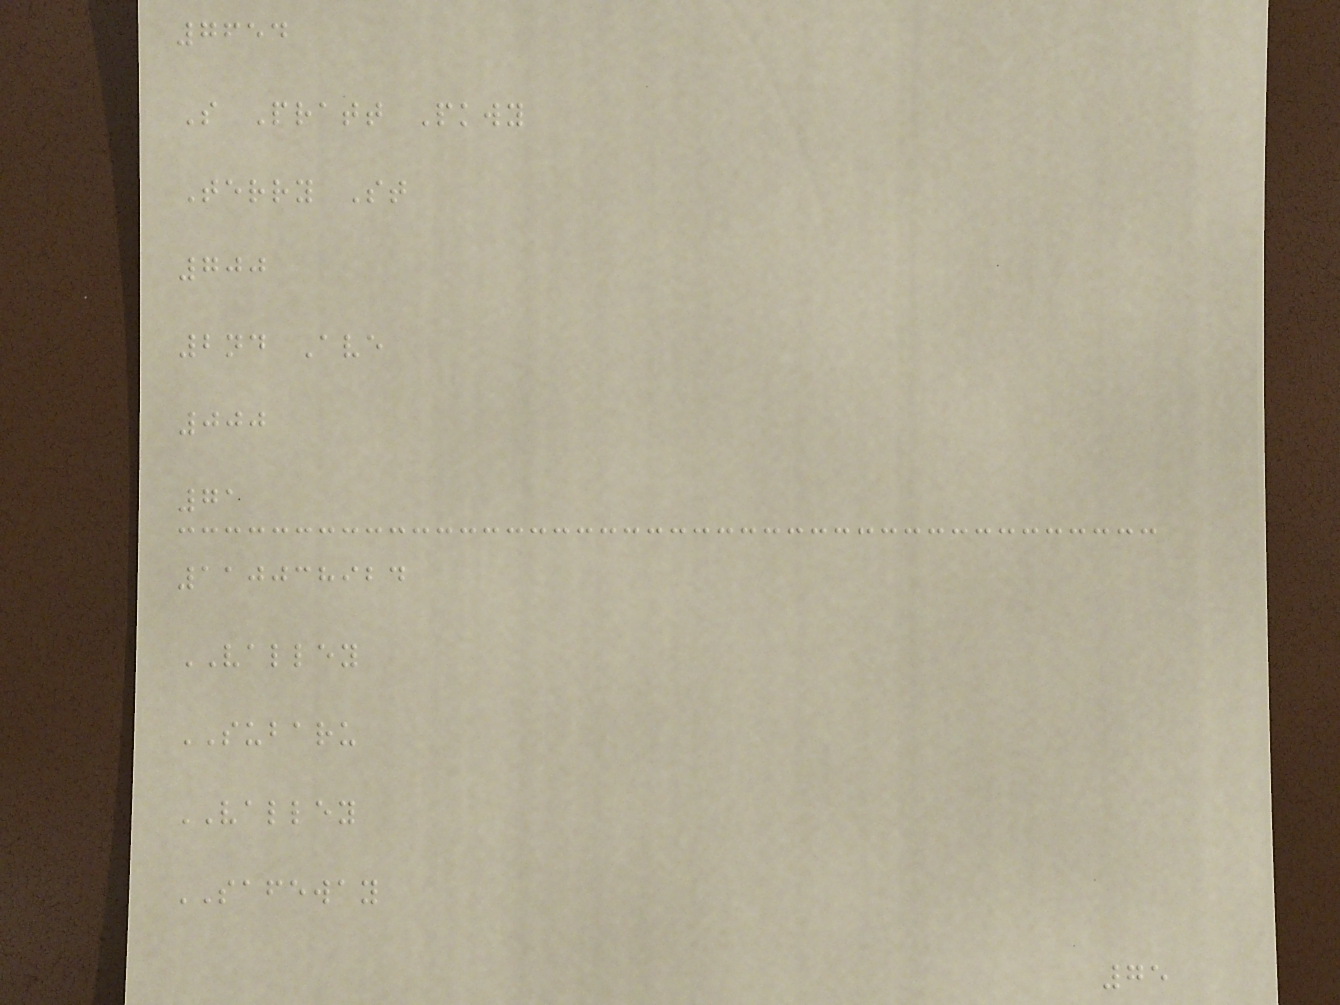7654
S Pratt Pkwy
Terry St
700
2nd Ave
000
71
110038924
VALLEY
SUBARU
VALLEY
SAFEWAY
75
